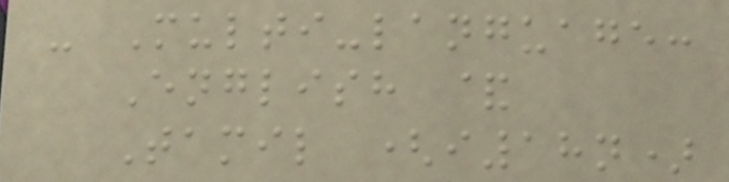- Multi-language:
English &
Tamil (i18n)
